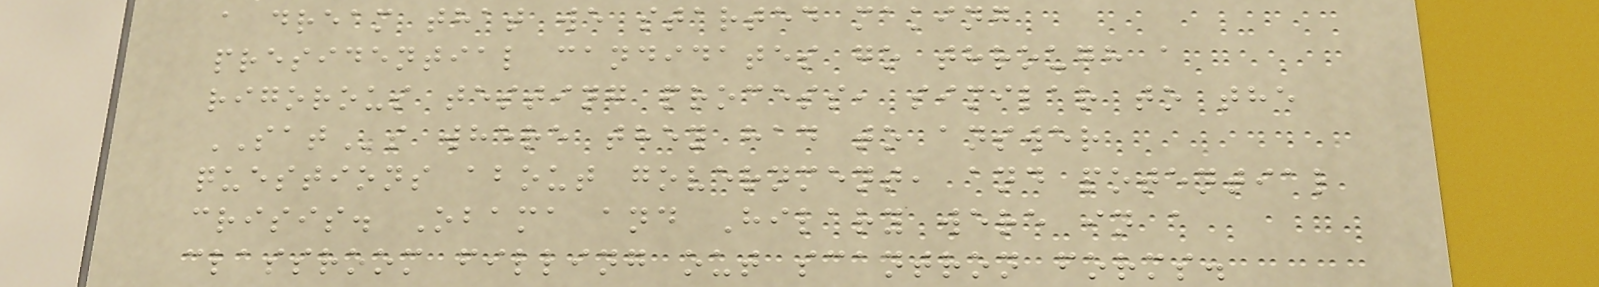a dream that we started making
presidential candidates go through a
rigorous testing process, similar to the
SATs where they had to answer
questions about government, and potential
crisis. Obama and Hilary were in a
classroom filling out scantron forms.
